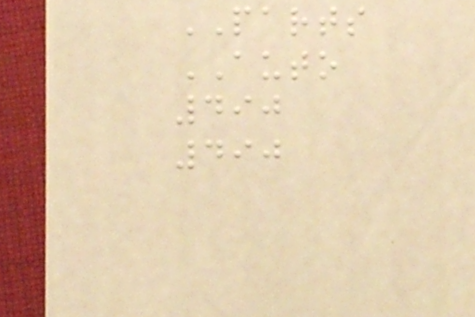PARTS
AUTO
490
490
